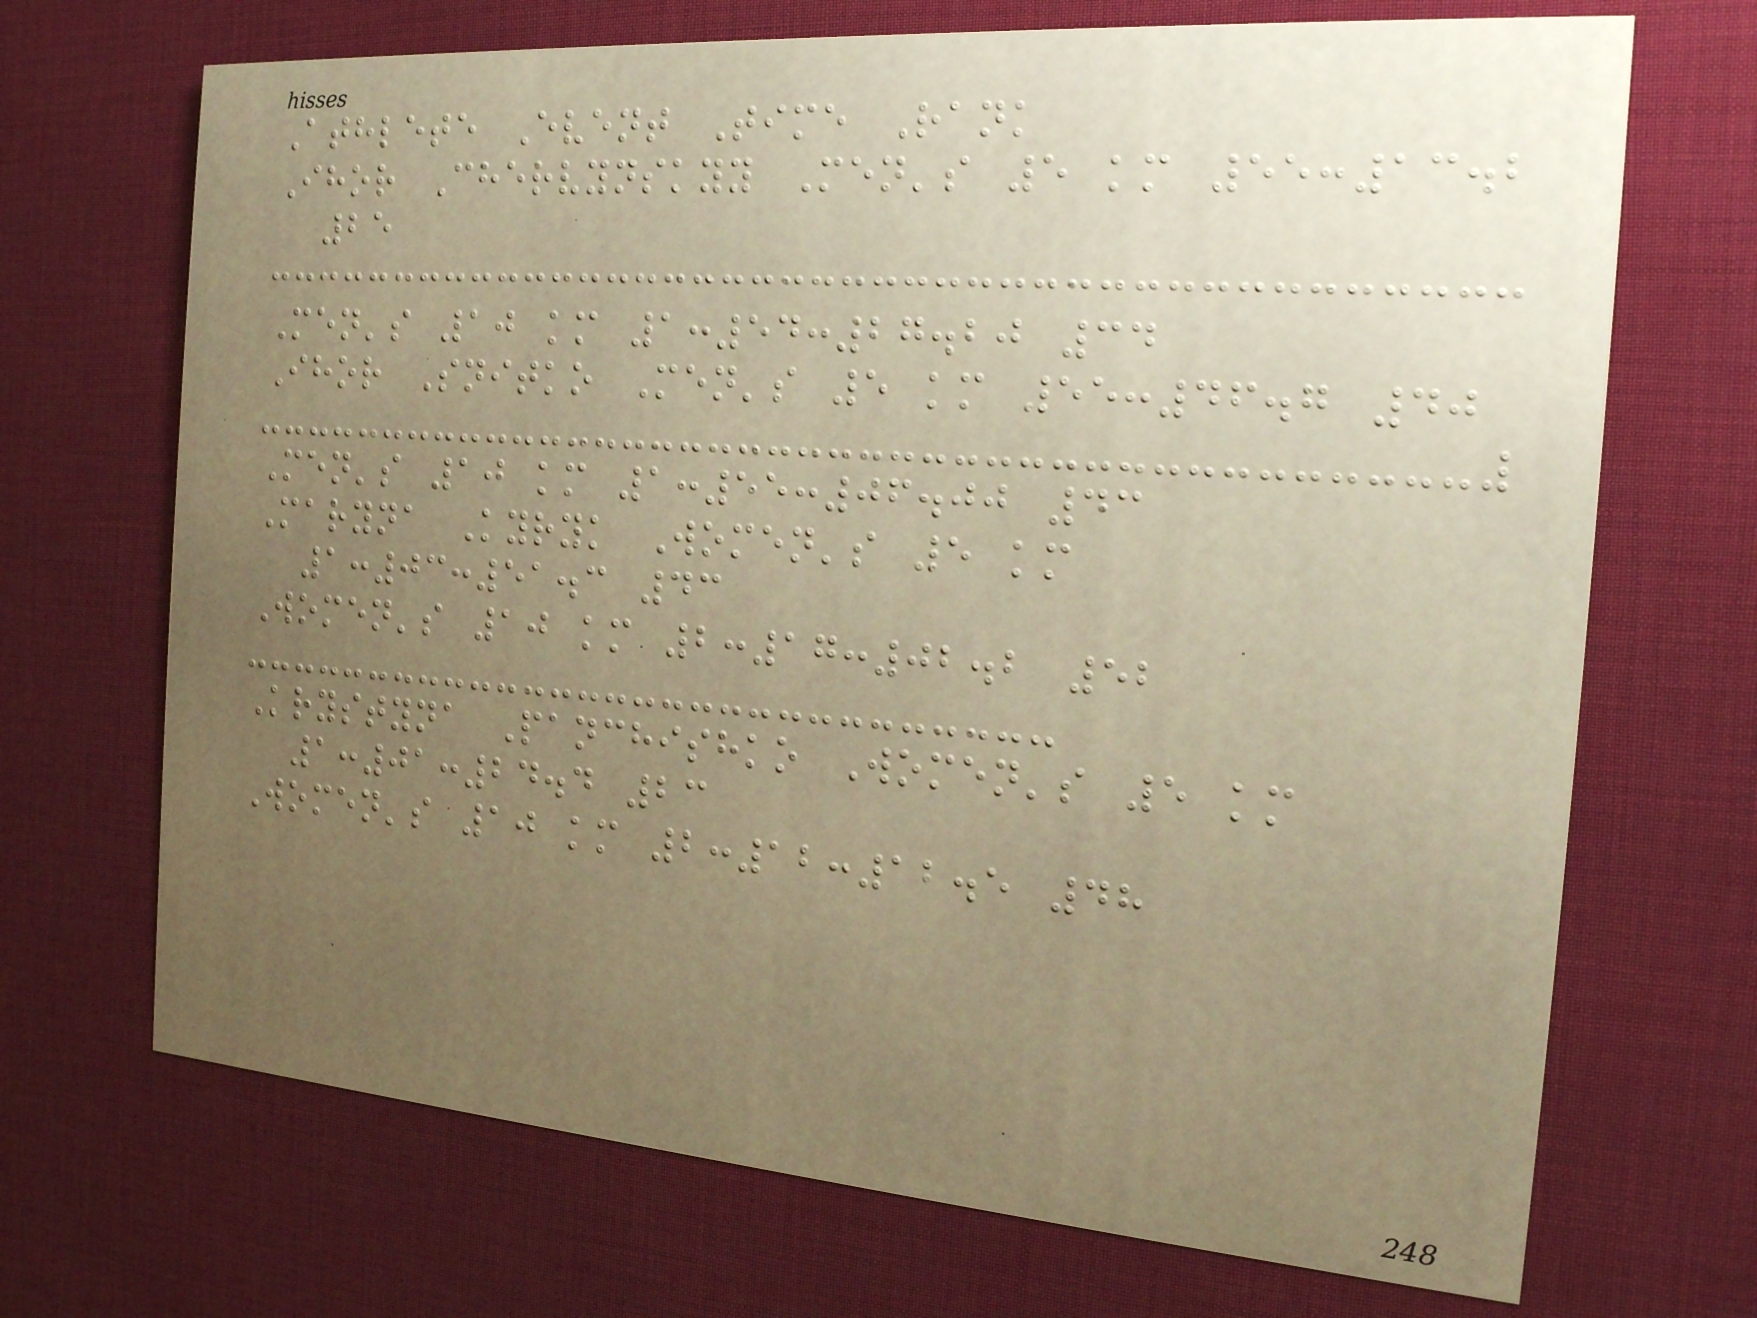Athlete Event Time Rank
Ihor Chervynskyy Men's 5 km 55:13.2
25
Men's 10 km 1:54:27.20 34
Ihor Snitko Men's 5 km 55:46.7 40
Men's 10 km 1:55:06.00 43
Maryna Kyryk Women's 5 km
1:03:51.3 43
Women's 10 km 2:17:02.2 52
Krystyna Panchishko Women's 5 km
1:01:24.4 23
Women's 10 km 2:12:12.5 48
